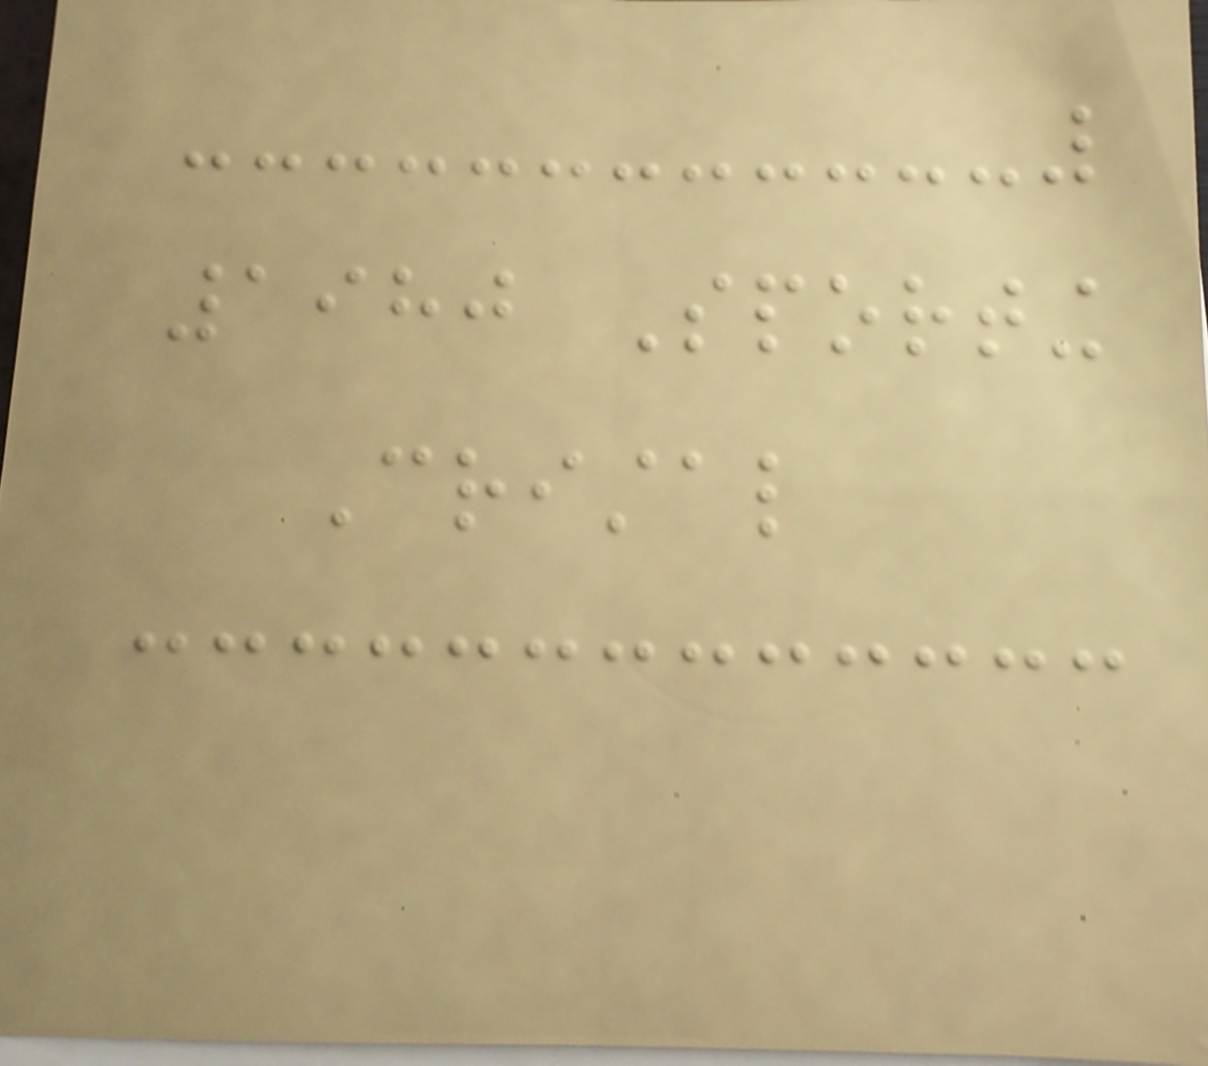1980 Sporting
Cristal
